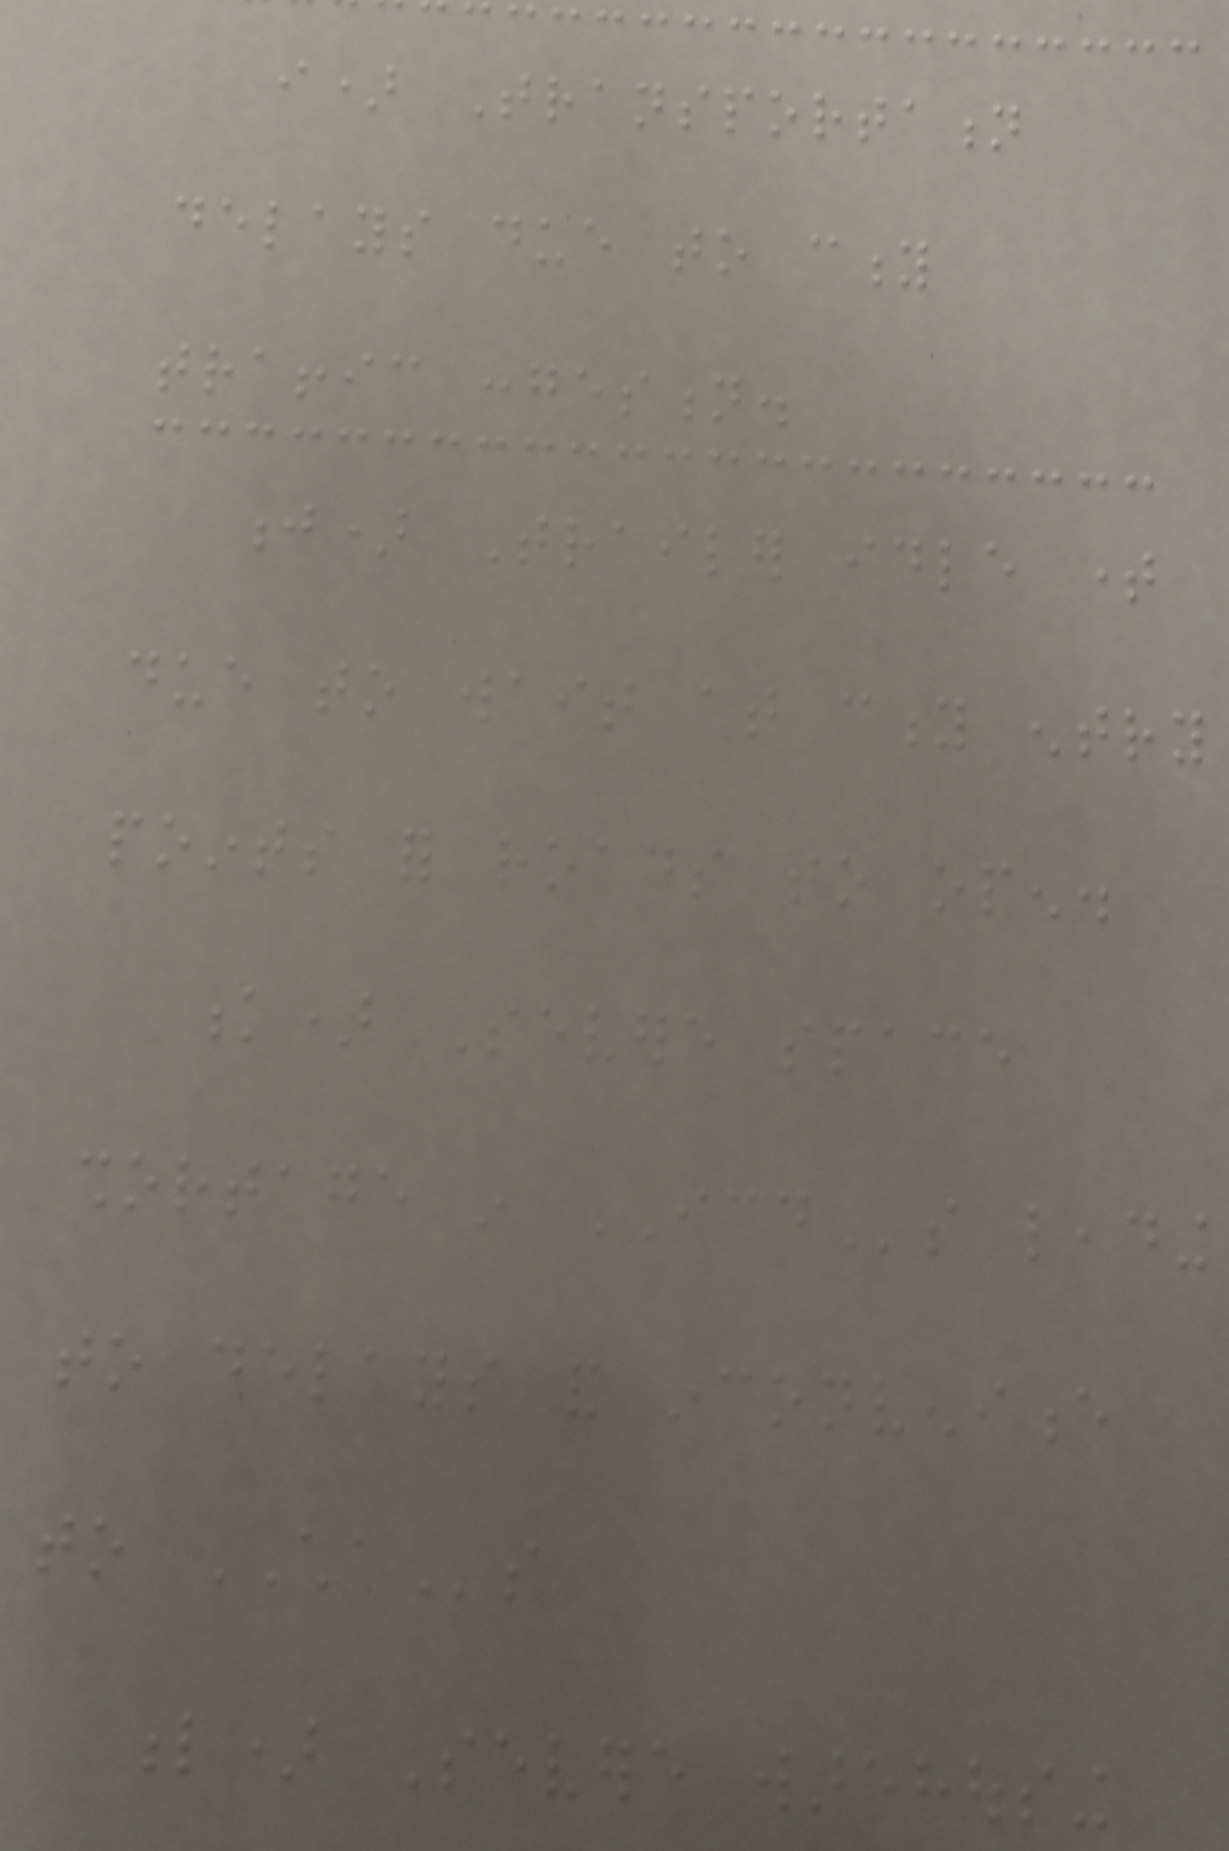i) Transportation
delays due to city
traffic congestion.
j) Trailer idle time
due to wait at city entry
points for roads to open.
k) Severe space
shortage in ICDs leading
to delays and inconvenience
to CHAs
l) Severe warehousing
